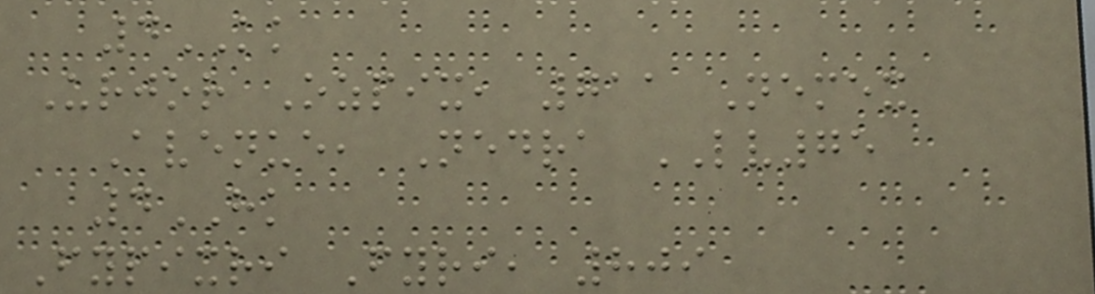4KK
Urjor Ozpix, 711 Nemex
Avenue, Nedra LV75
4HK
Fypixri Fyri, 809
